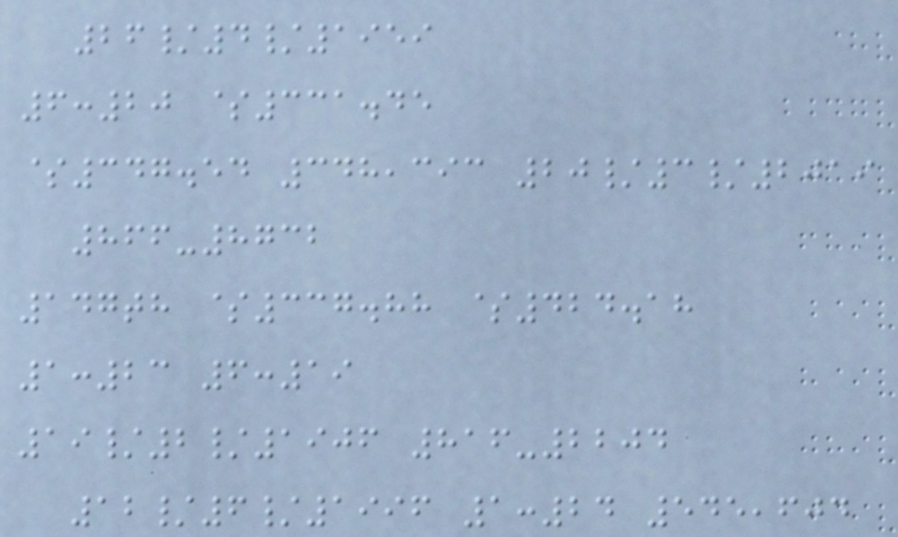26/4/1959
6:20 $331.45
$347.54 348,393 20/3/2019
866-8732
147th $337.88 $424.18
1:23 6:19
19/2/1906 816-2204
12/6/1996 1:24 545,604
